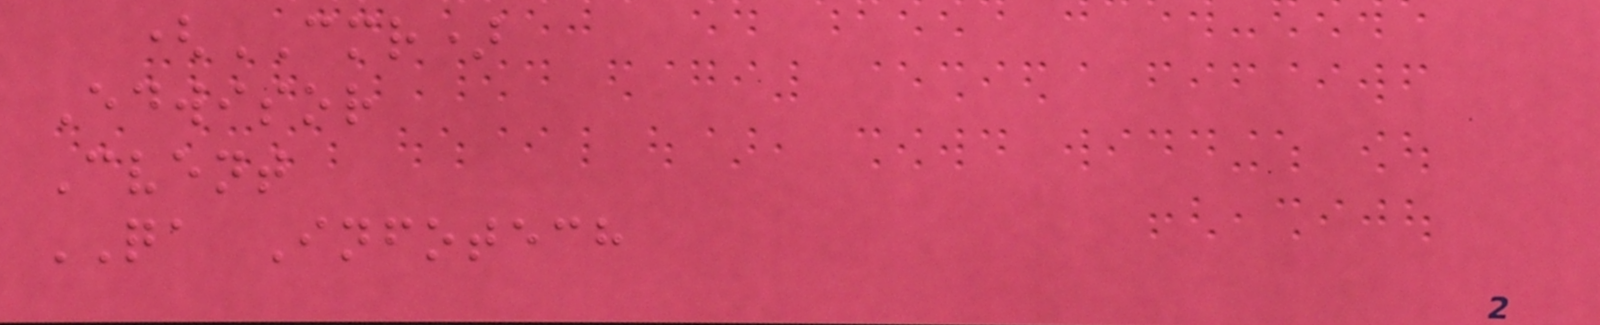(CMR)
Edwisor
Cvent
QA Infotech
